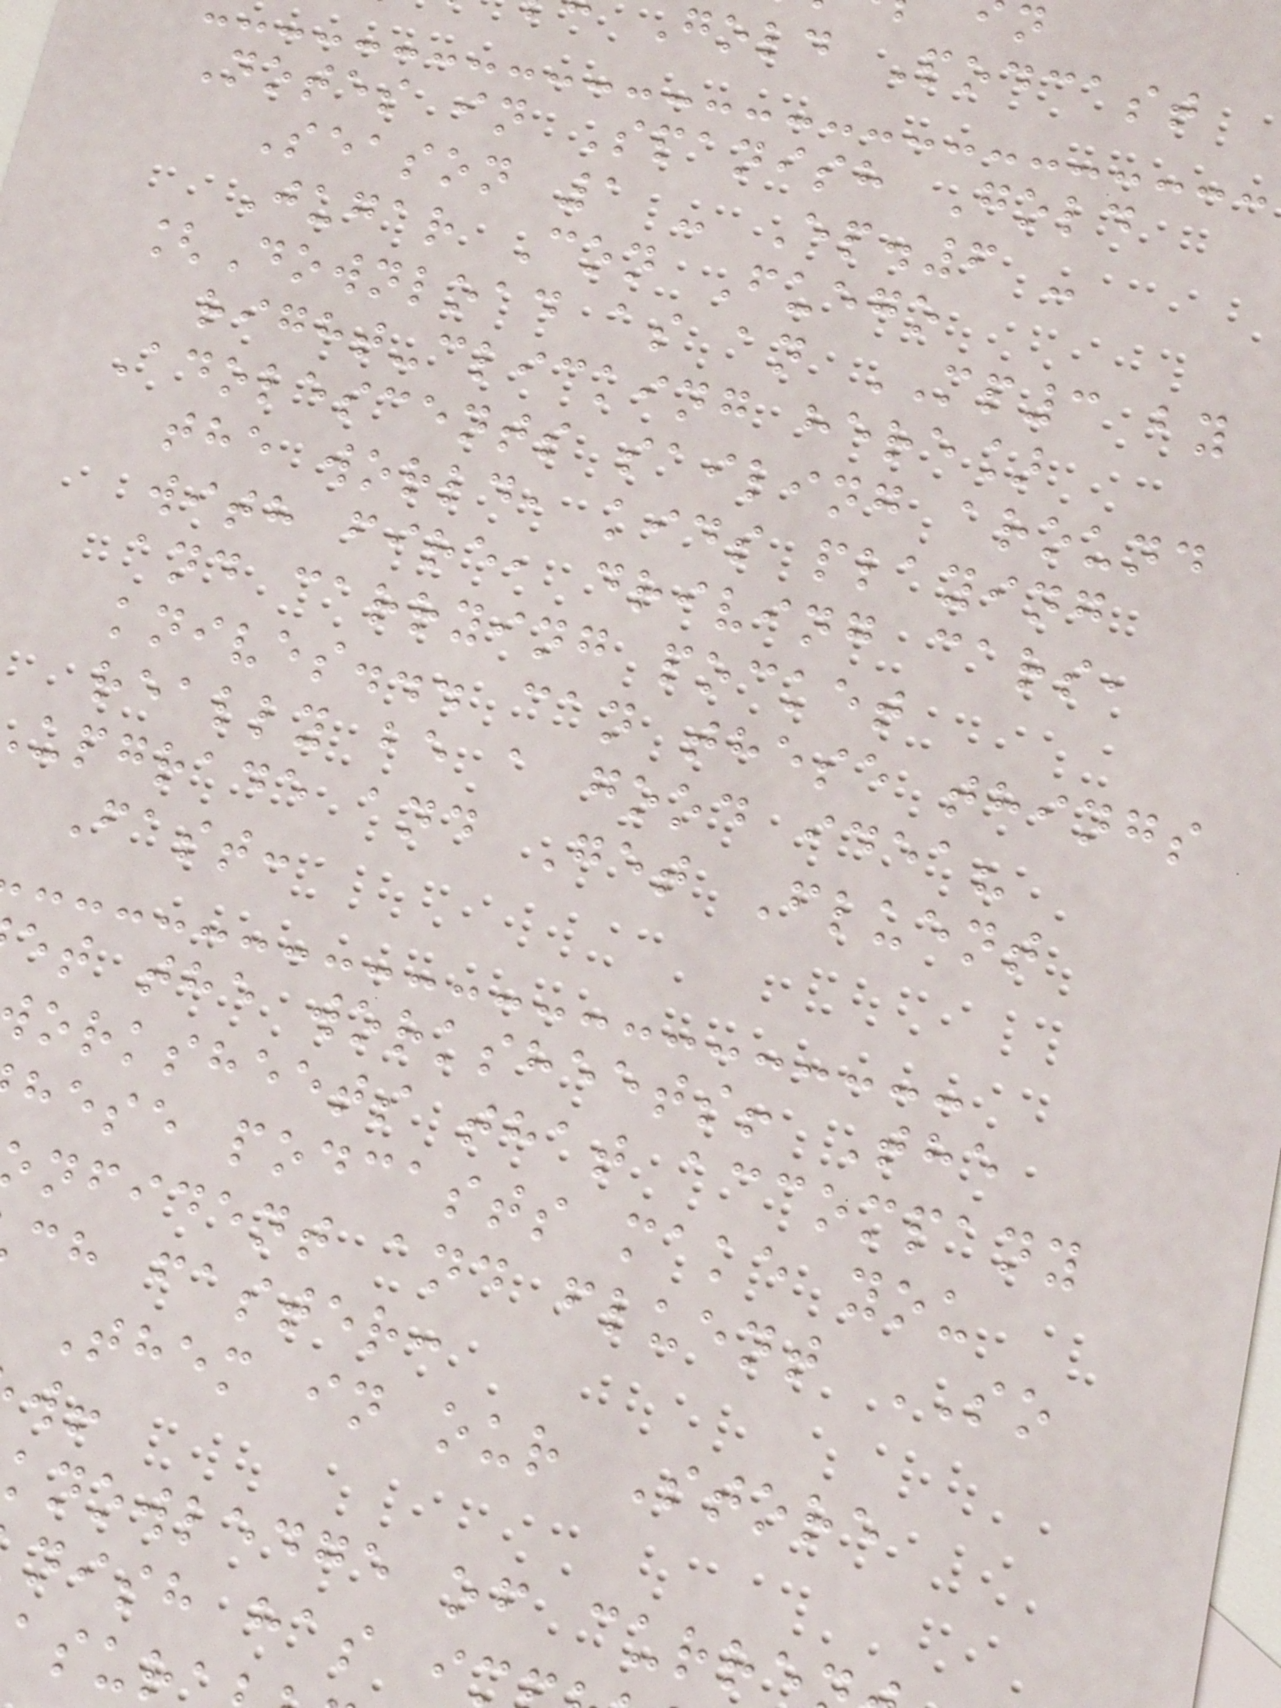gold Podcast
Notes in Spanish Gold
Season 1 - Ep.6 -
Jugar Con Fuego
[Download as an MP3 by
right-clicking here]
Adolescents sailing around
the world, kids playing
with fire, driving cars,
and carrying pocket
knives... can these things
really be a good idea?
upgrade and Get Fluent
Fast:
et the worksheets! The
orksheets that accompany
hese podcasts make you
nfident and fluent SO
ch faster:
Them in our Store
knowledge of curr
nish has i
